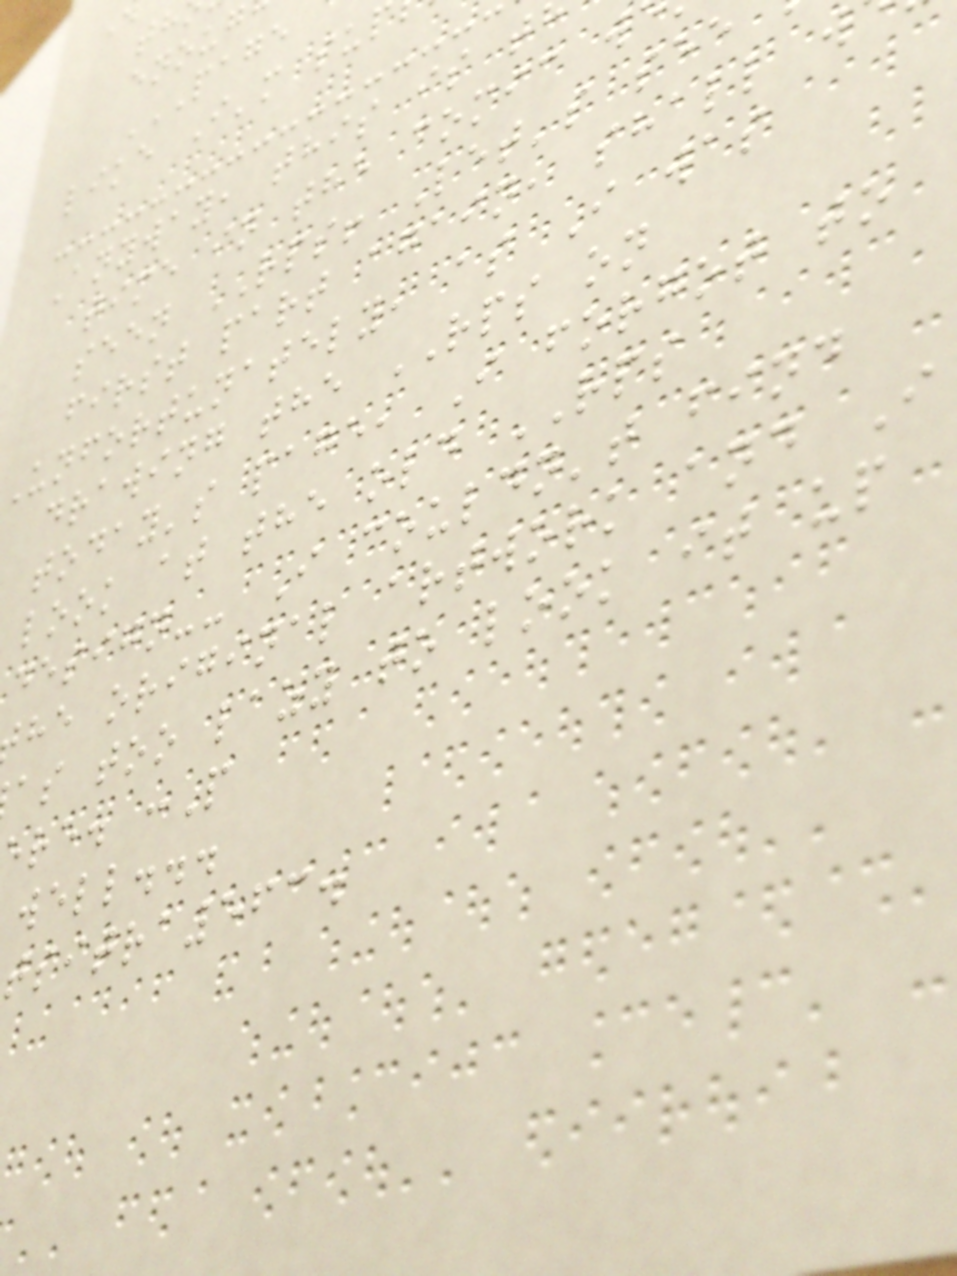like I'm sup
Anyway, this is t
time in the comic w
seen RPS! Let's see
first part again, shall w
Unfortunately, as I was
drawing the RPS on
today's page, I forgot to
look at the old RPS
design-- I couldn't find
he original artwork and I
as too lazy to look it up
re. :P
well...
tsitra563.
